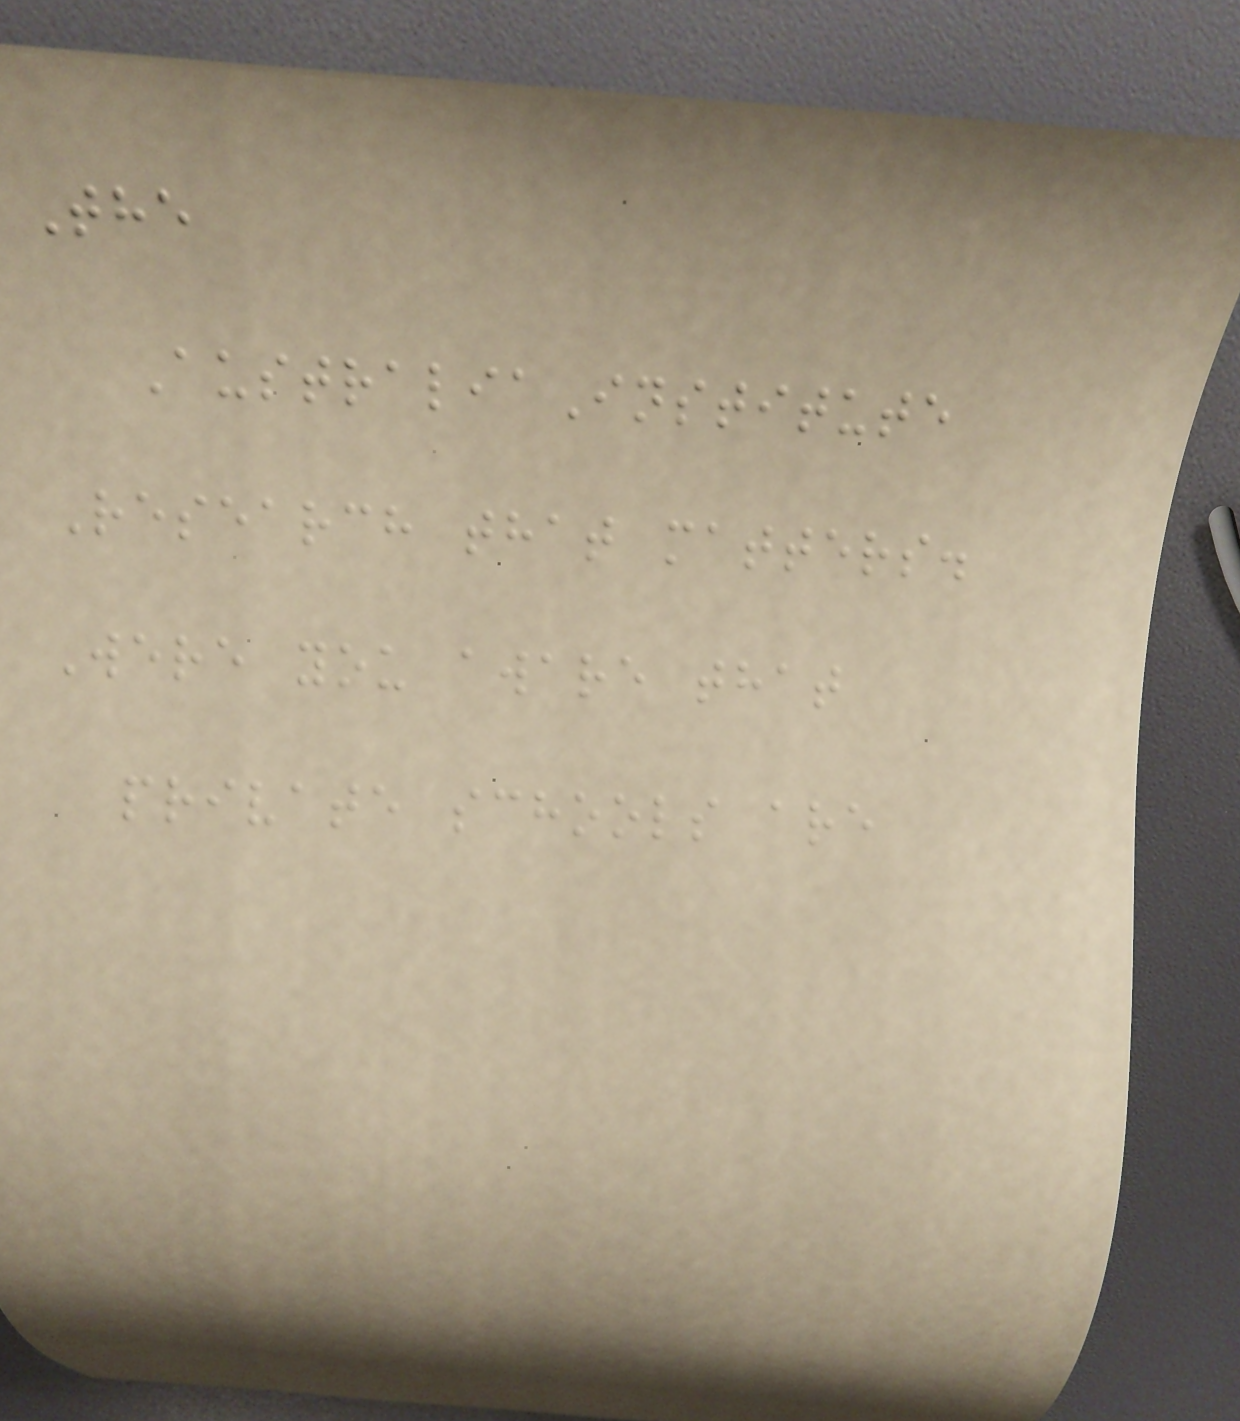The
AustraliaInstitute
Research that matters.
Were you aware that
private schools are
